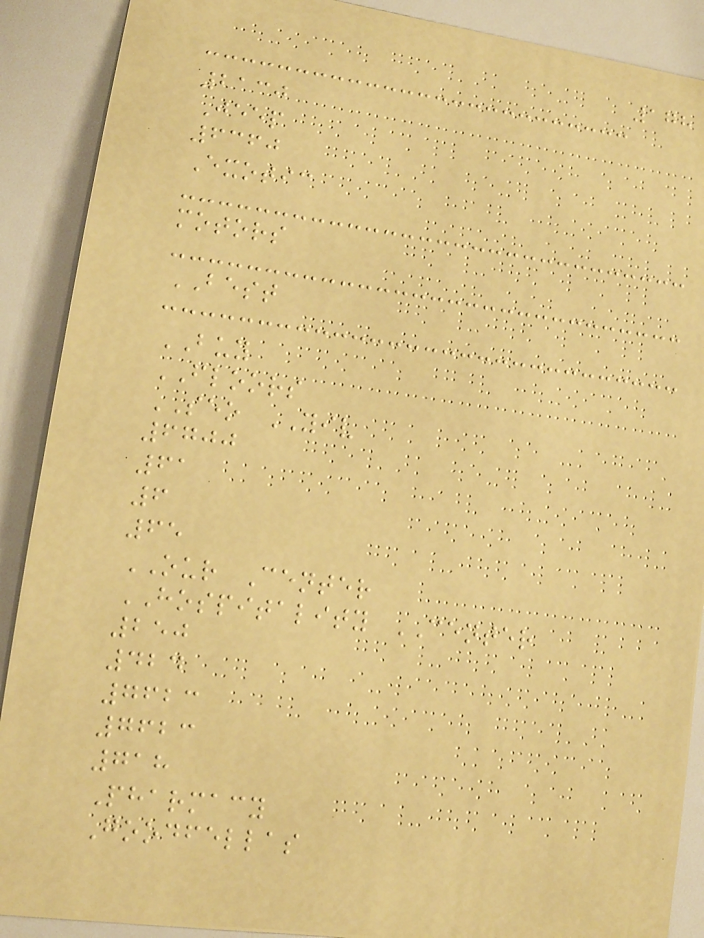178
2130
Jeep
6360
Exotic
motors
BEST
BUY
FLOORS
SEO YIV
6700
61
6
65
OUR Center
HOSPITALITY CENTER
250
424
7623
7623
718
Pharmacy
Goodfellas
